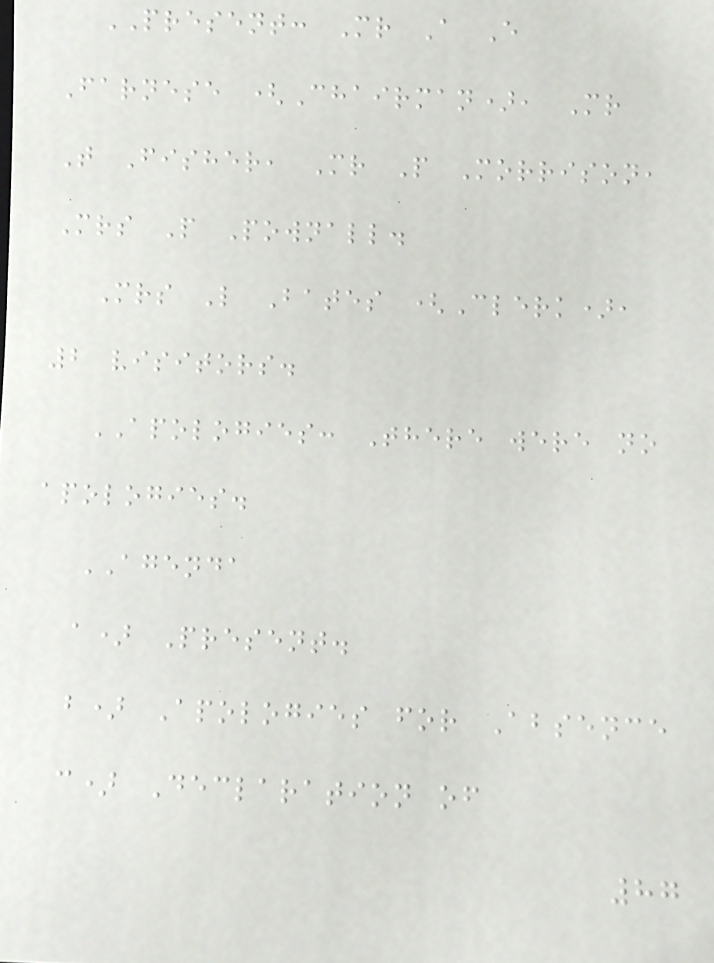PRESENT: Mr A E
Farnese (Chairman), Mr
T Fisher, Mr P Morrison,
Mrs P Pownall.
Mrs L Bates (Clerk),
2 visitors.
APOLOGIES: There were no
apologies.
AGENDA
a) Present.
b) Apologies for Absence
c) Declaration of
87
